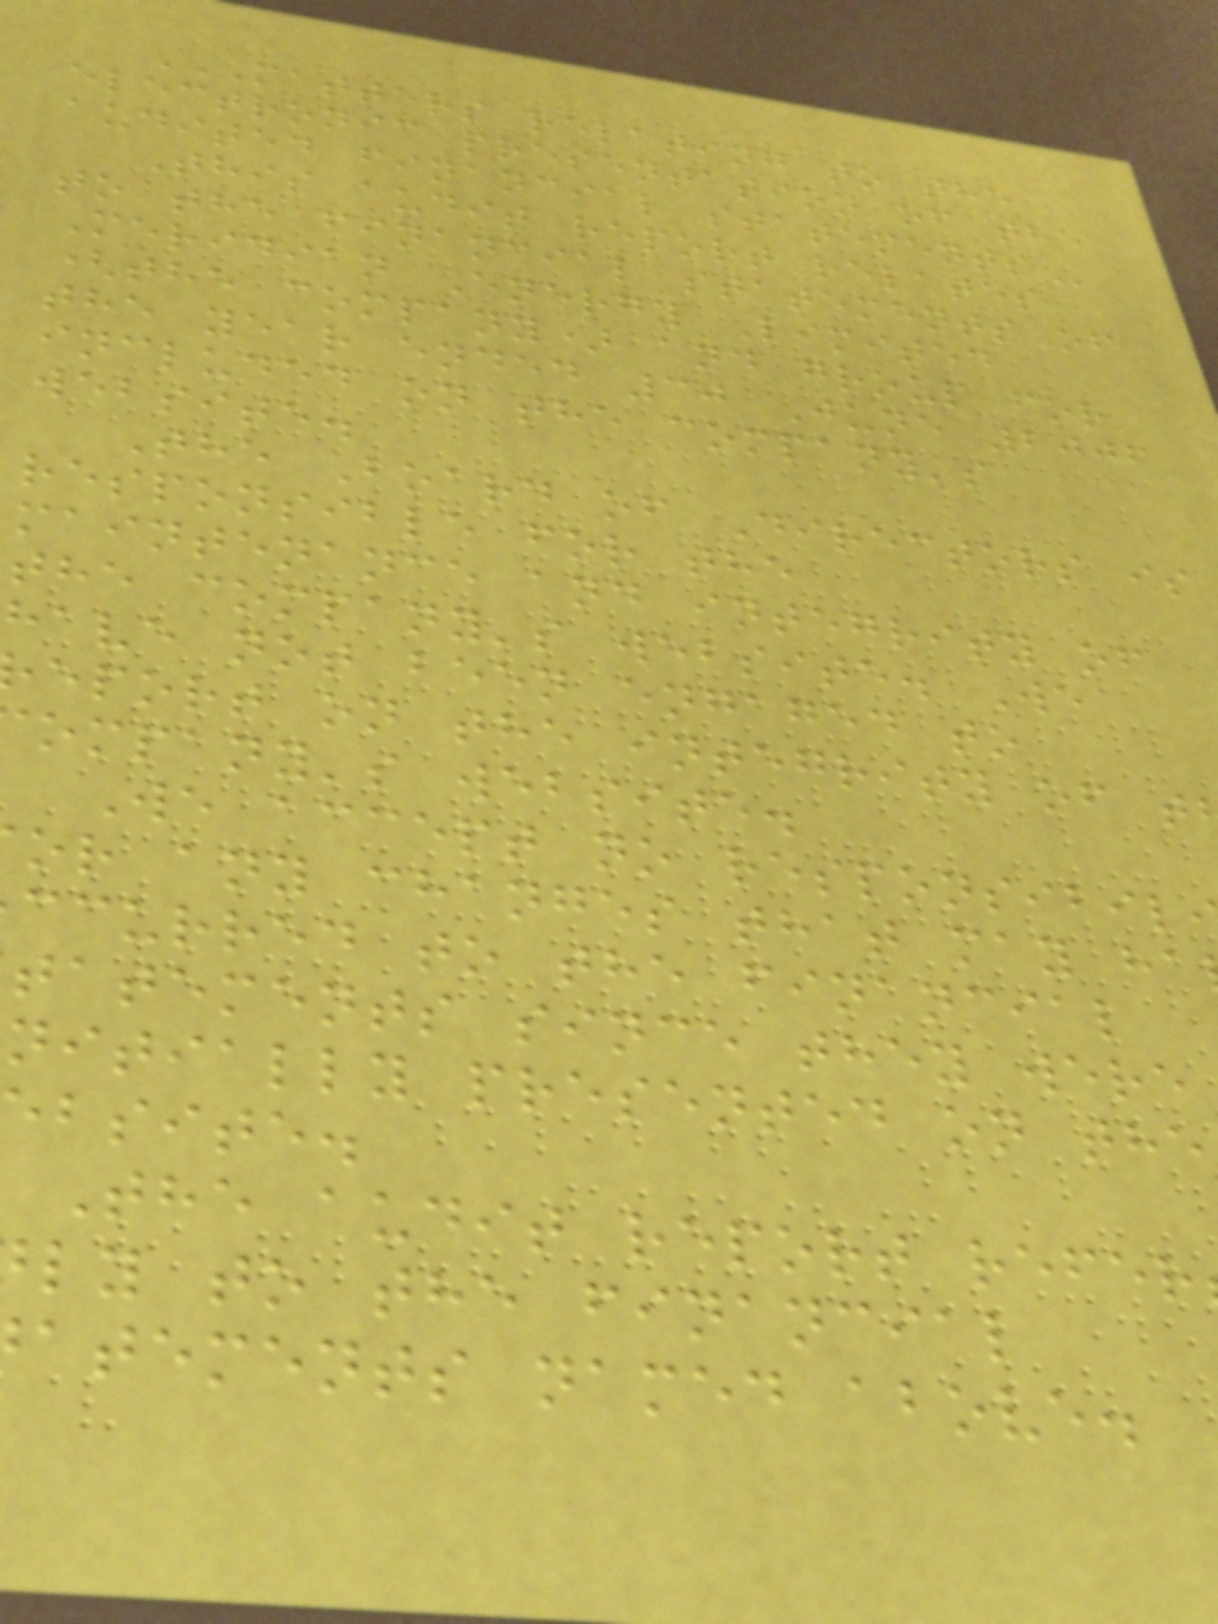MATTERS RELATING TO THE
electronic presentation of the
audited financial
This audit report relates
to the financial statements of
Meridian Energy Limited
(the company) and group for
the year ended 30 June 2006
included on the company's
website.
The Board of Directors is
responsible for the
maintenance and integrity of
the company's website. We
have not been engaged to
eport on the integrity of t
ompany's website.
We accept no responsibil
or any changes that may ha
ccurred to the financial
tatements since they were
nitially presented on the
bsite.
The audit report refer
ly to the financial
atements named above.
